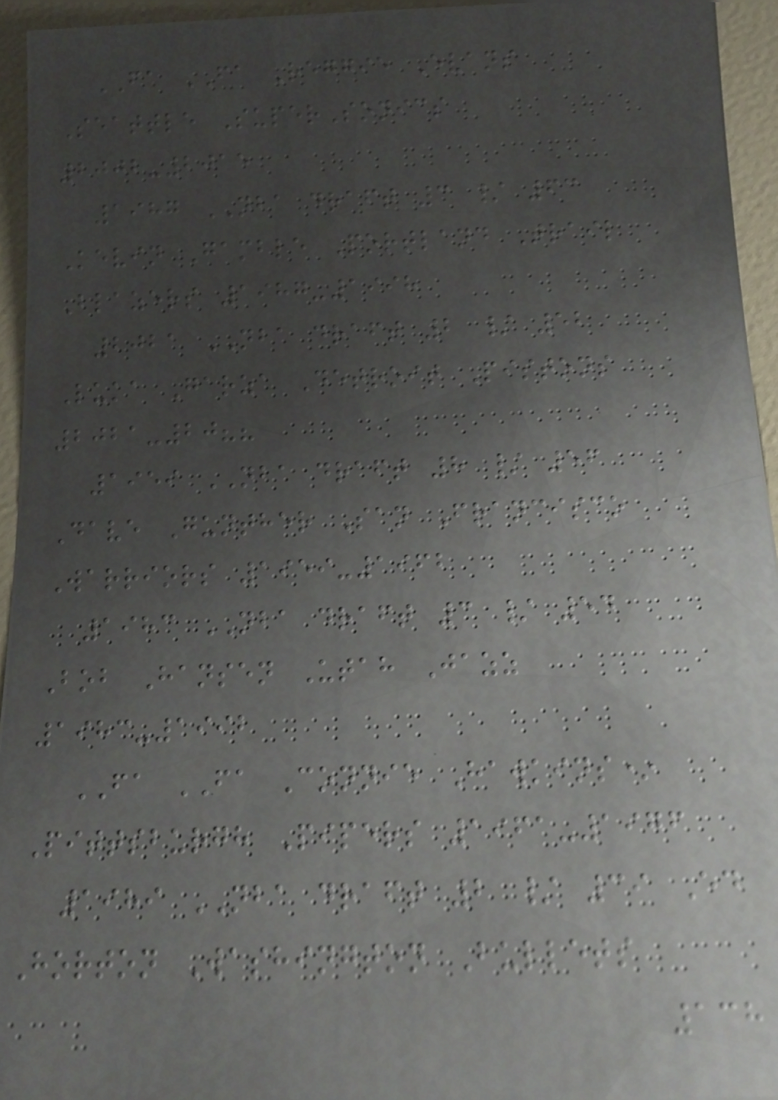FA FA Reggie Evans
Seattle SuperSonics
2002-2015
1987 NBA draft 3 / 63
Kevin Gamble Portland Trail
Blazers 1987-1998
2021 NBA draft 2 / 52
Luka Garza Detroit Pistons
2021-20??
1959 NBA draft 8 / 56
Dave Gunther San Francisco
Warriors 1959-1962
1983 NBA draft 3 / 54
Bob Hansen Utah Jazz
1983-1992
FA FA Connie Hawkins*
Pittsburgh Pipers 1961-1976
1989 NBA draft 2 / 39 Ed
Horton Washington Bullets
138
